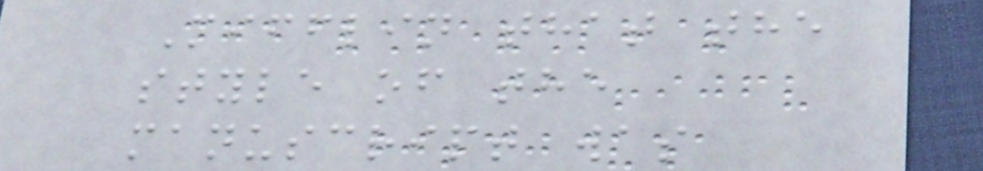Mifflin that the
style of the
manuscript was
